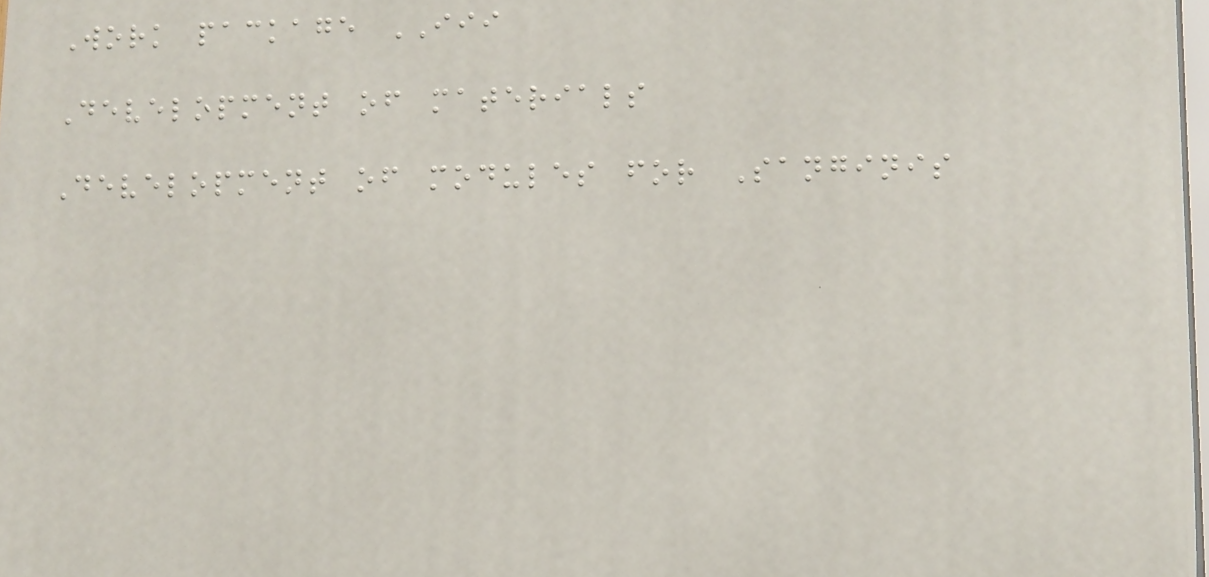Work package III
Development of materials
Development of modules for Sanginis
